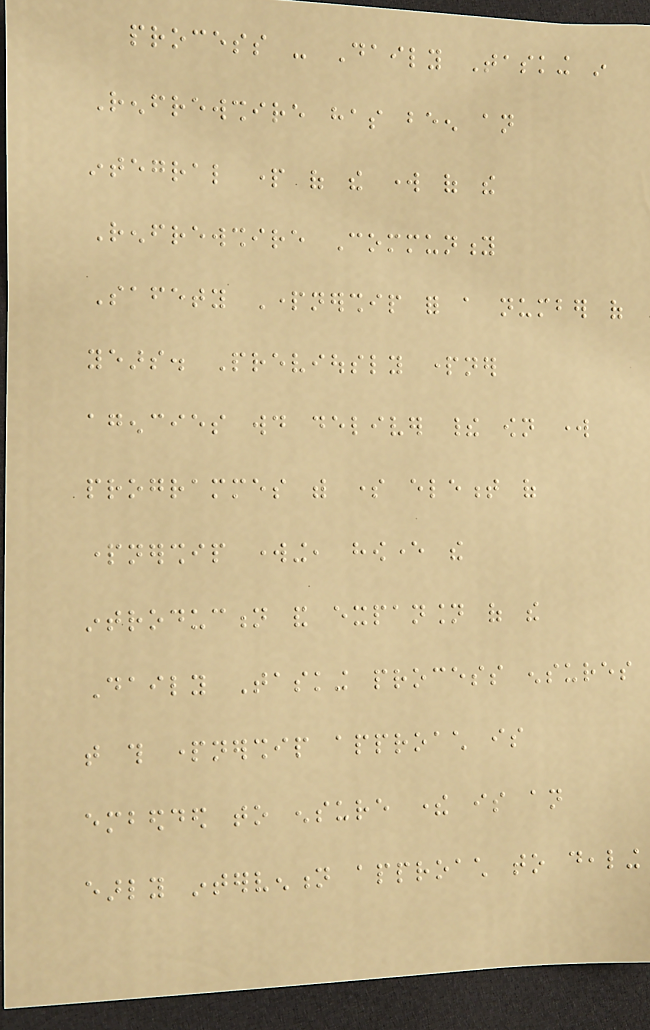process - Daily Tasking in
Renfrewshire has been an
integral part of the work of the
Renfrewshire Community
Safety Partnership for a number of
years. Previously partner
agencies would deliver their own work
programmes with some element of
partnership working, however the
introduction and expansion of the
Daily Tasking process ensures
that this partnership approach is
embedded to ensure there is an
early intervention approach to dealing
